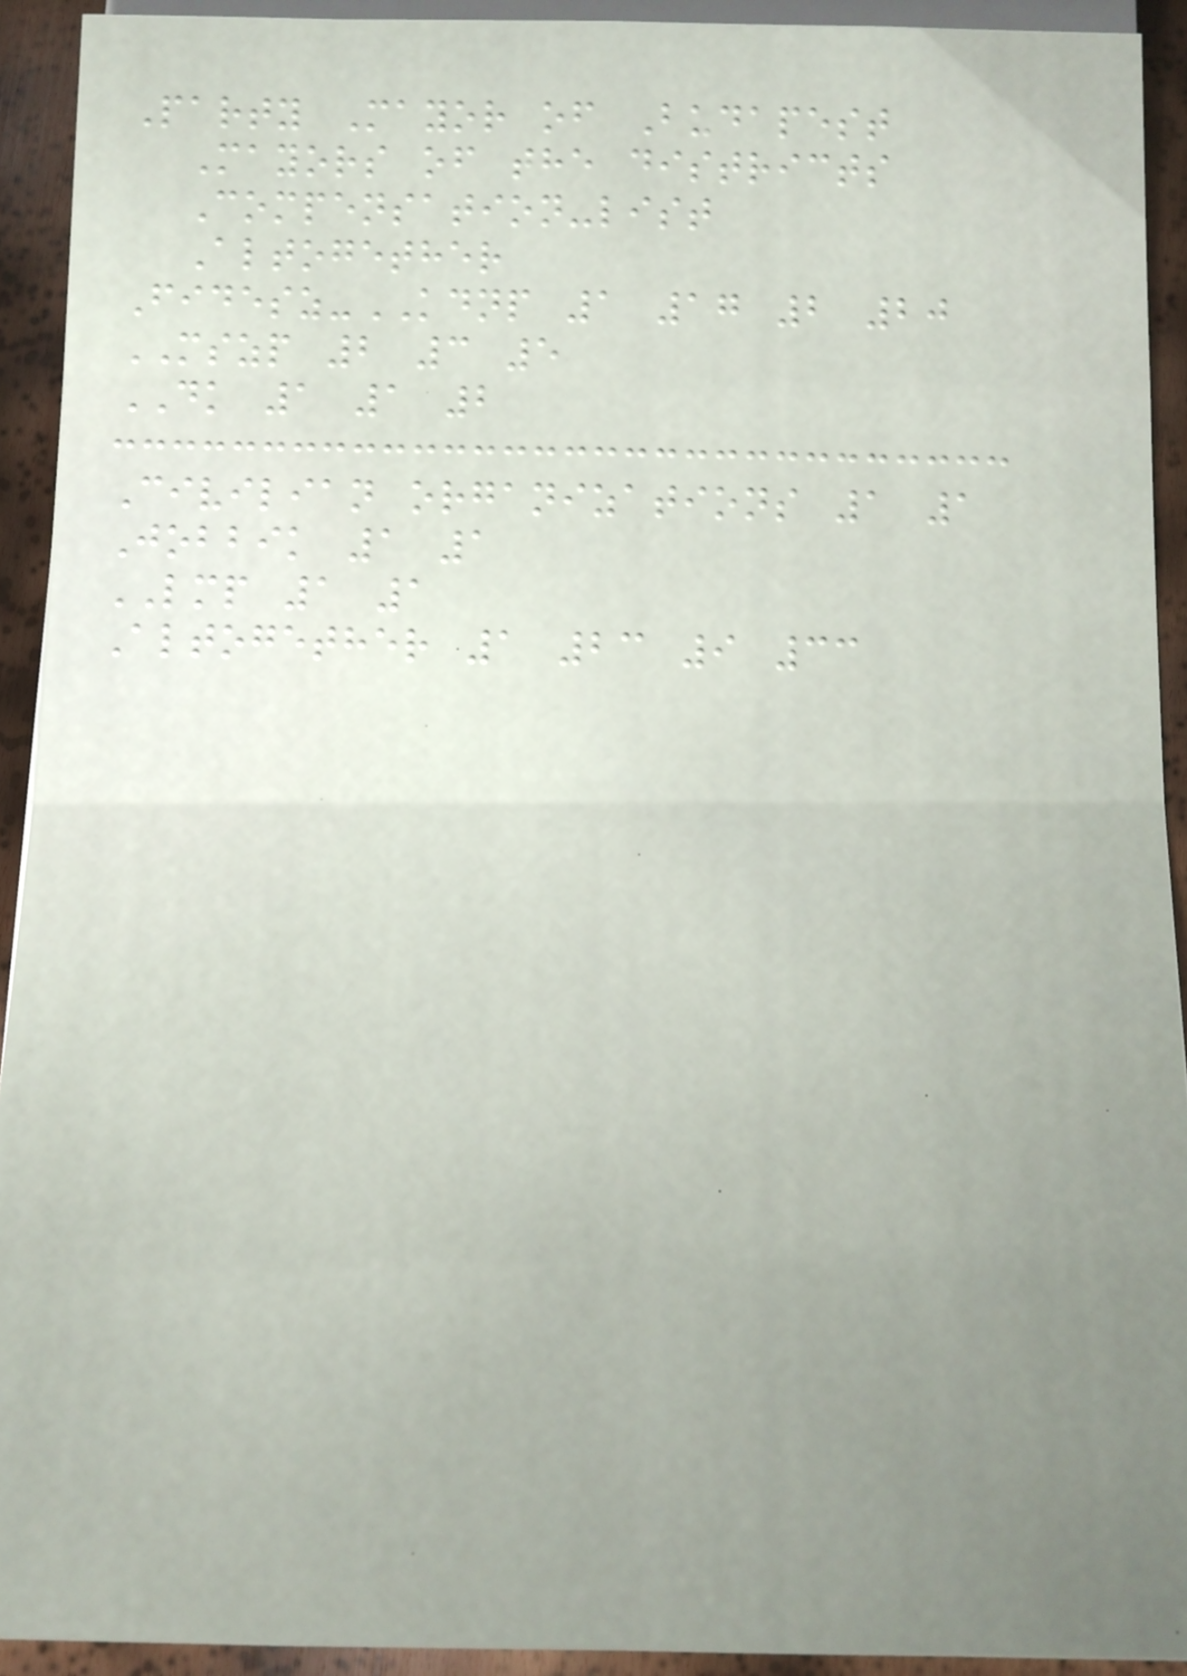Party Mayor of Budapest
Mayors of the districts
Compensation-list
Altogether
Fidesz-KDNP 1 17 2 20
MSZP 2 3 5
DK 1 1 2
Civilian organizations 1 1
Jobbik 1 1
LMP 1 1
Altogether 1 23 9 33
